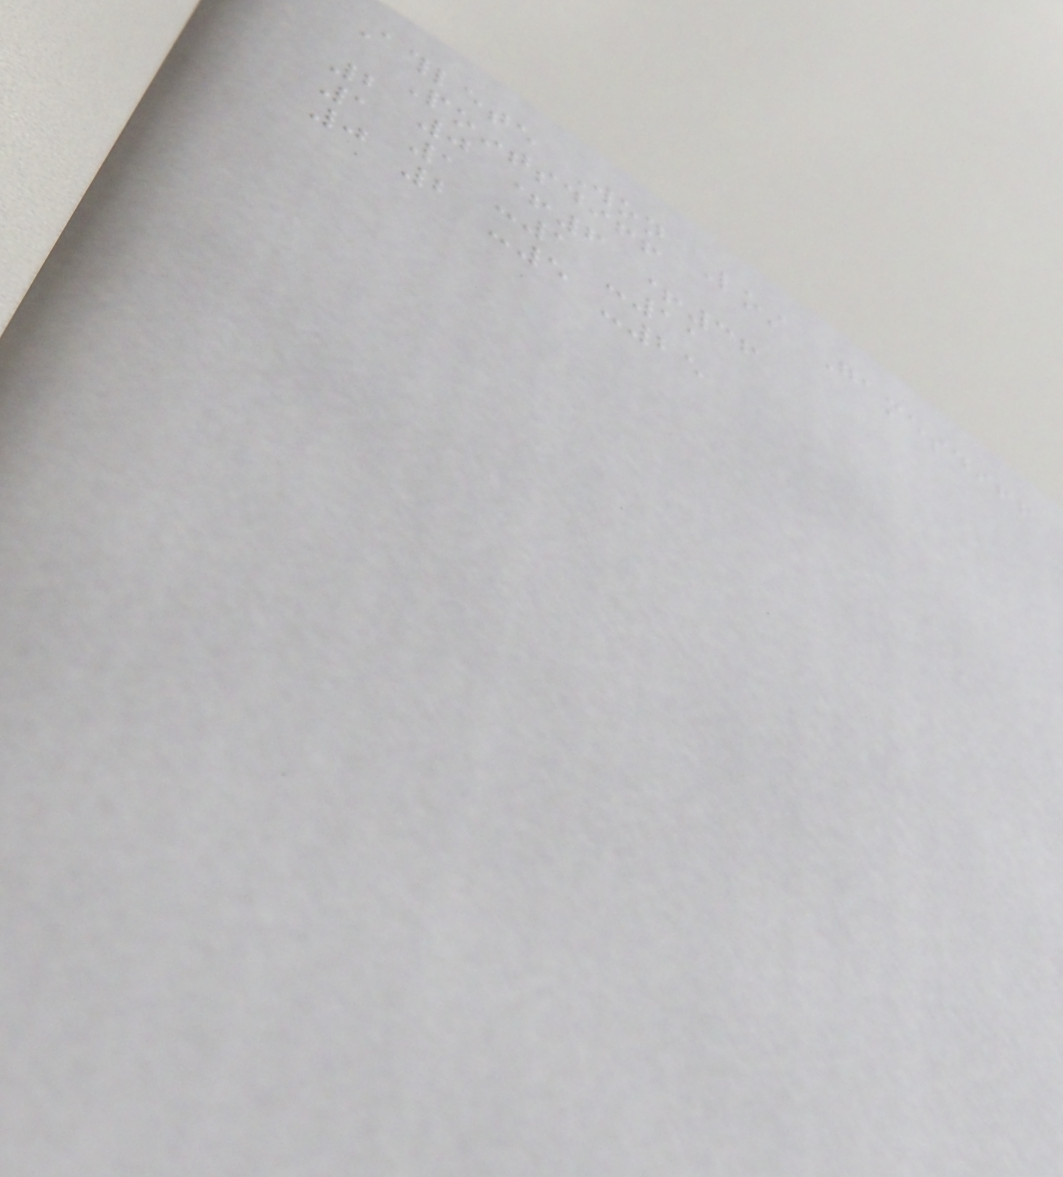Athlete Won Lost Gamesdiff
Pointsdiff
2 0 +6 +36
1 1 -1 -11
0 2 -5 -25
